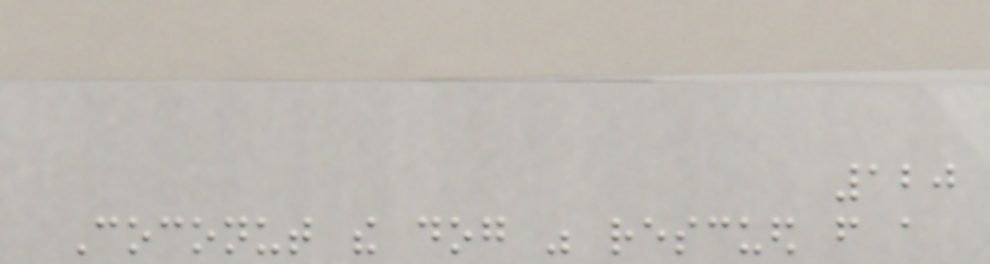120
Coconut the dog was rescued from a
